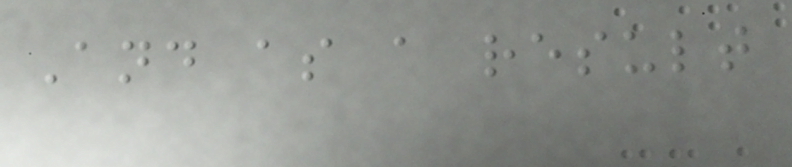And as a result
